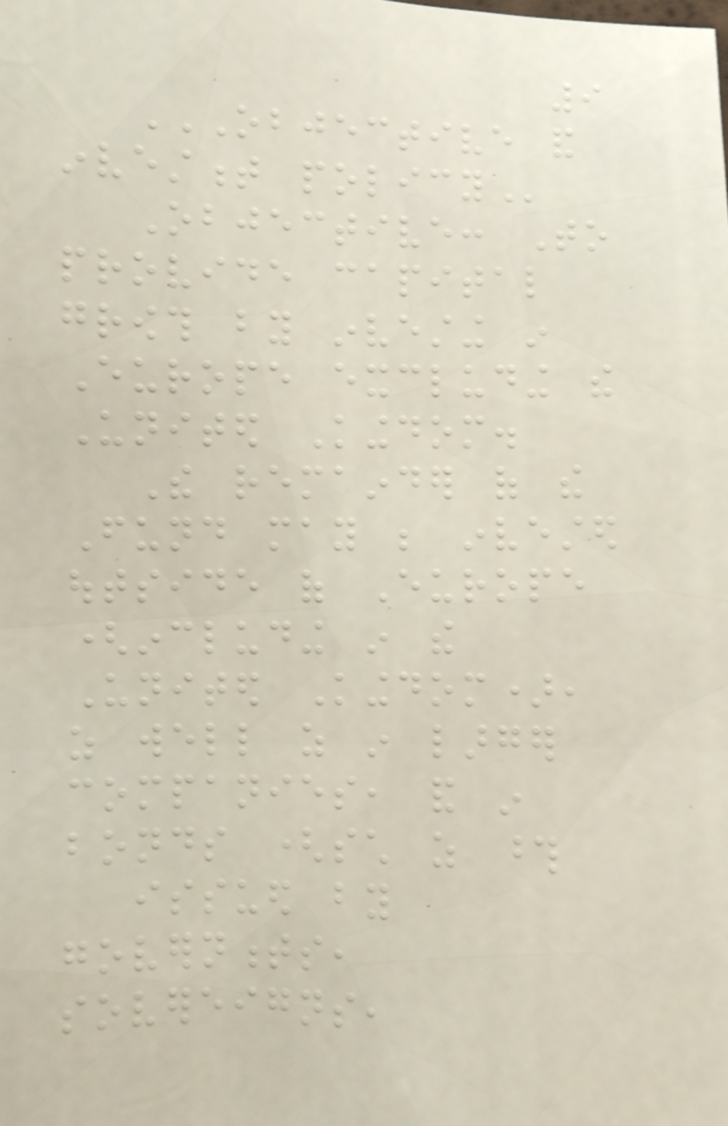9
OBJECTIVE AND
INVESTMENT POLICY
Objective: To
provide capital
growth by investing in
Europe excluding the
United Kingdom.
The remainder of the
Fund may be invested
outside of Europe
(including in the
United Kingdom),
as well as in larger
companies, and in
bonds (such as those
issued by
governments,
sovereigns,
